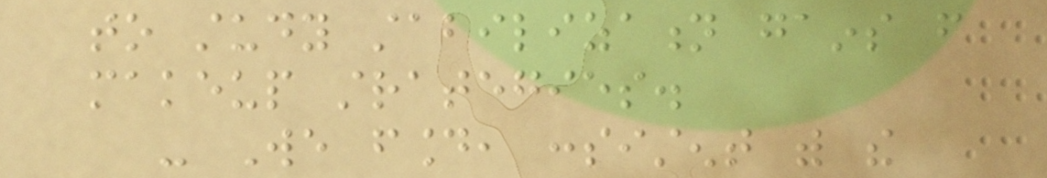to study stabilization gains from
makeup strategies.
- We found, consistent with the
